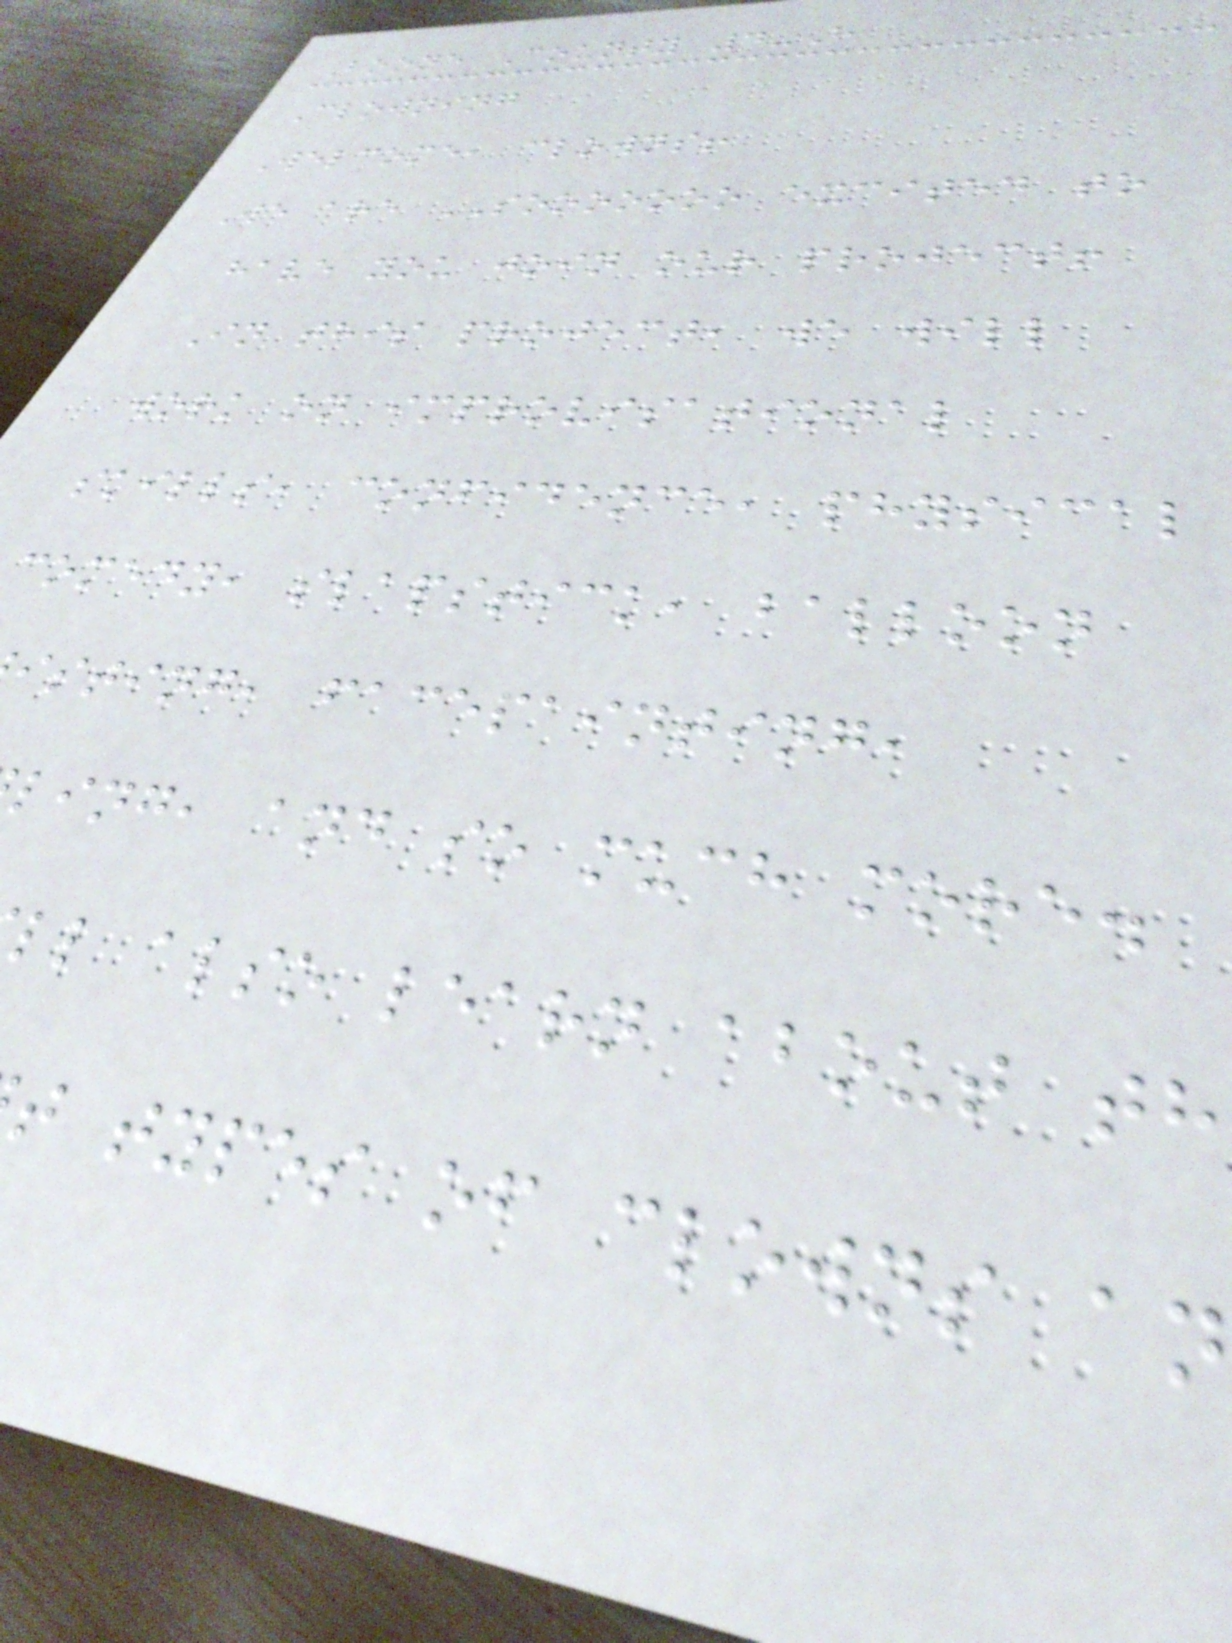Boone County 4-H
Clowning
Welcome, clowns!
We are SOOOOOOO excited to
have you join our project!
In this project, we will
work on improvisational
skills, confidence, physical
comedy, slapstick, balloon
isting, facepainting,
ling, and so much more.
ll also learn about th
t types of clowns an
